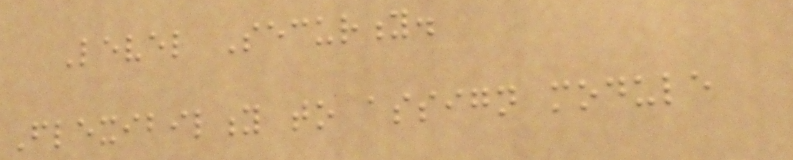Level Security.
Flexibility to assign module
